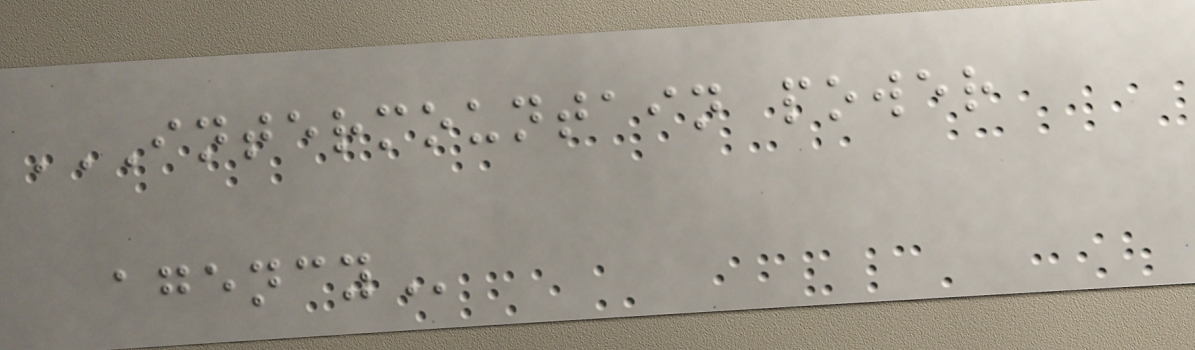INTERMOUNTAIN POWER
AGENCY
